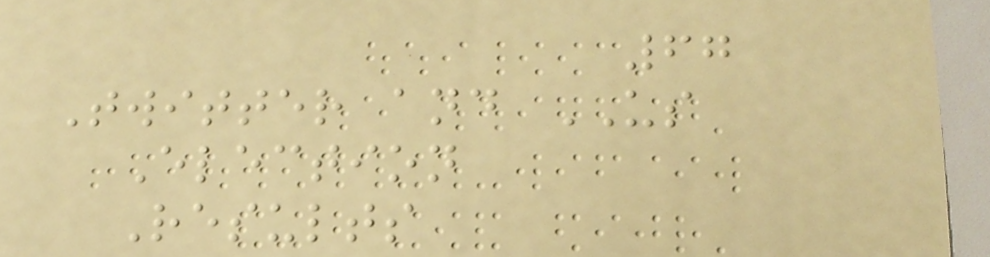67
Twitter and US
Election
Results
